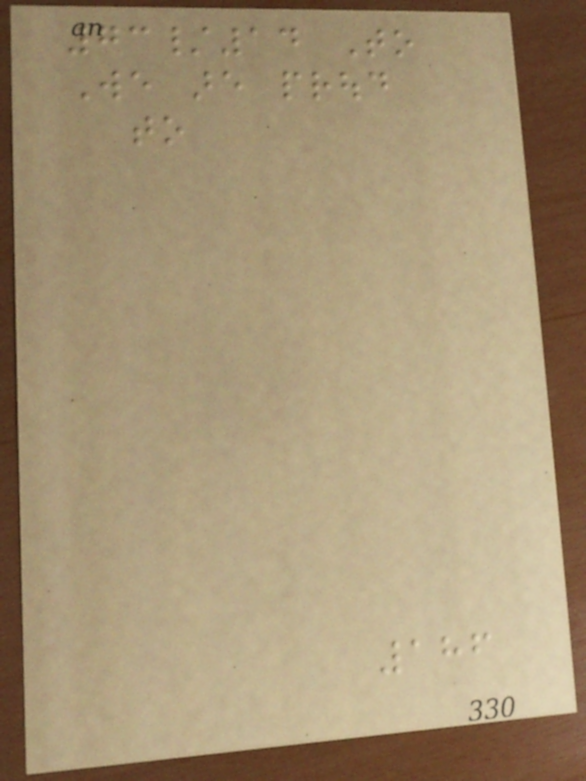73/14 To
We are proud
to
186
